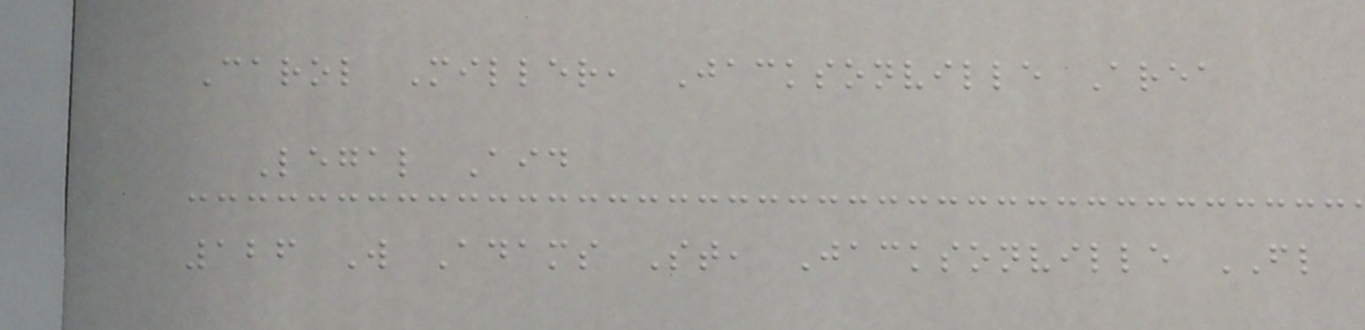Carol Miller, Jacksonville Area
Legal Aid
126 W Adams St, Jacksonville FL
